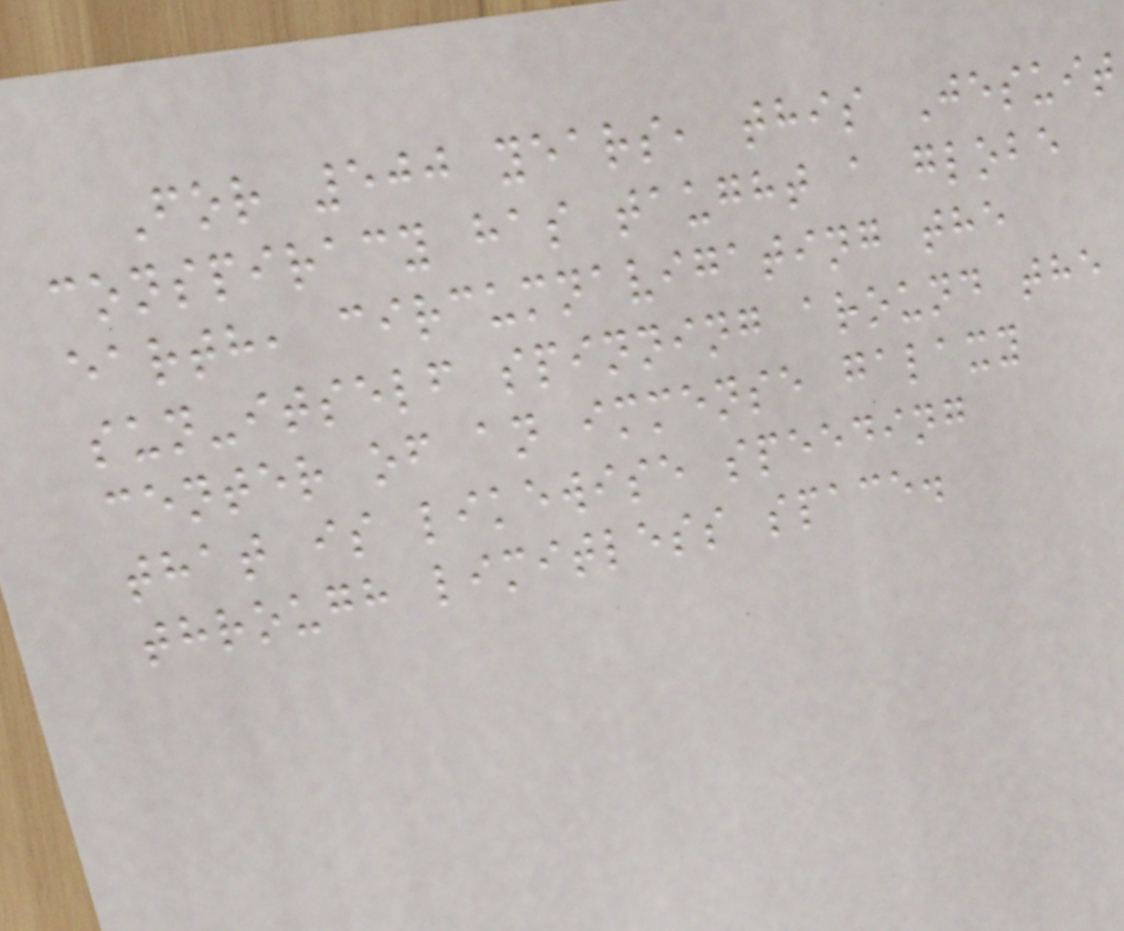For 500 years, this Jesuit
conspiracy has taught a globe
earth, circumnavigating the
sun-itself spinning around the
center of an immense galaxy
that is likewise speeding
through limitless space.
